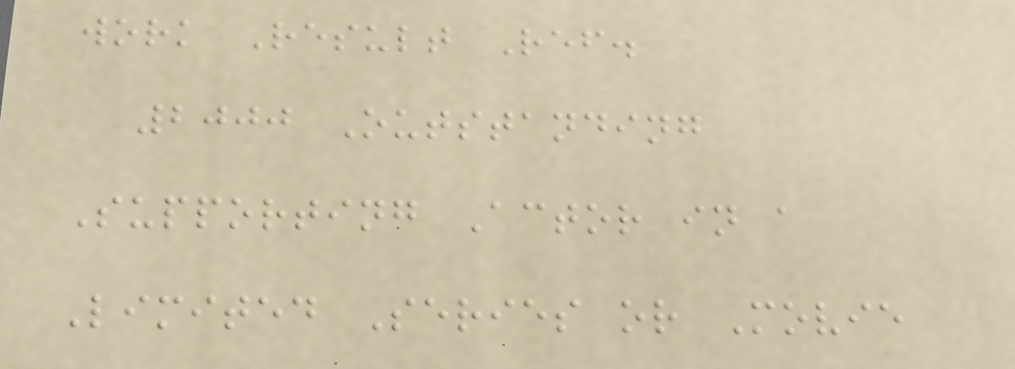work Result Ref.
2000 Outstanding
Supporting Actor in a
Limited Series or Movie
